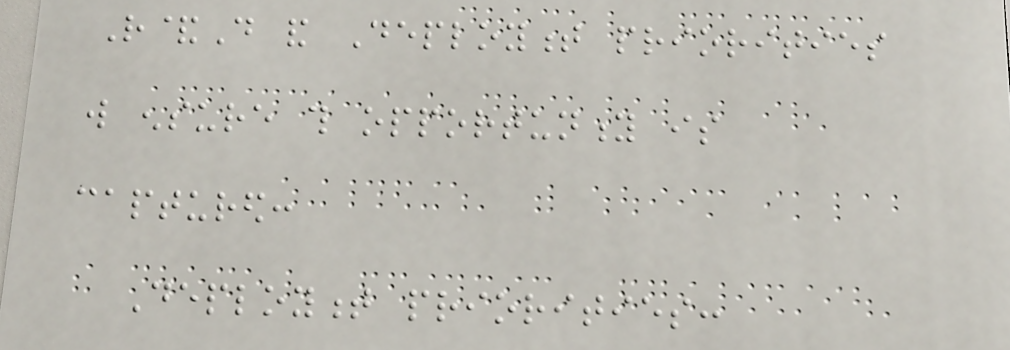R&D and Deployment priorities
will ensure this opportunity is
captured:
Deployment priorities:
